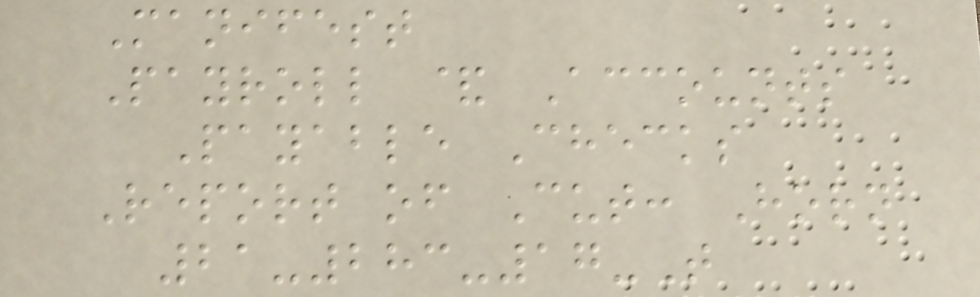Manifest
Payroll & Accounts
Payable Checks
Report of Cut: Horn
21-283-17-T
